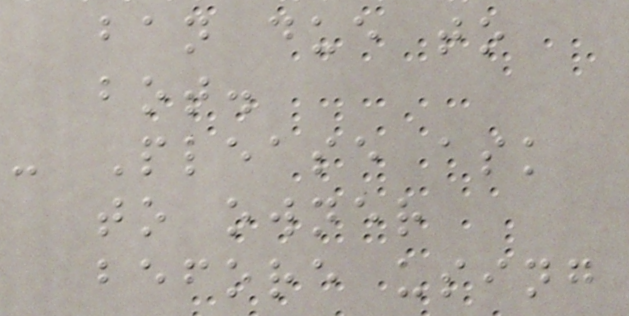ban due to
bot.
- Please ask
to owner
before using
